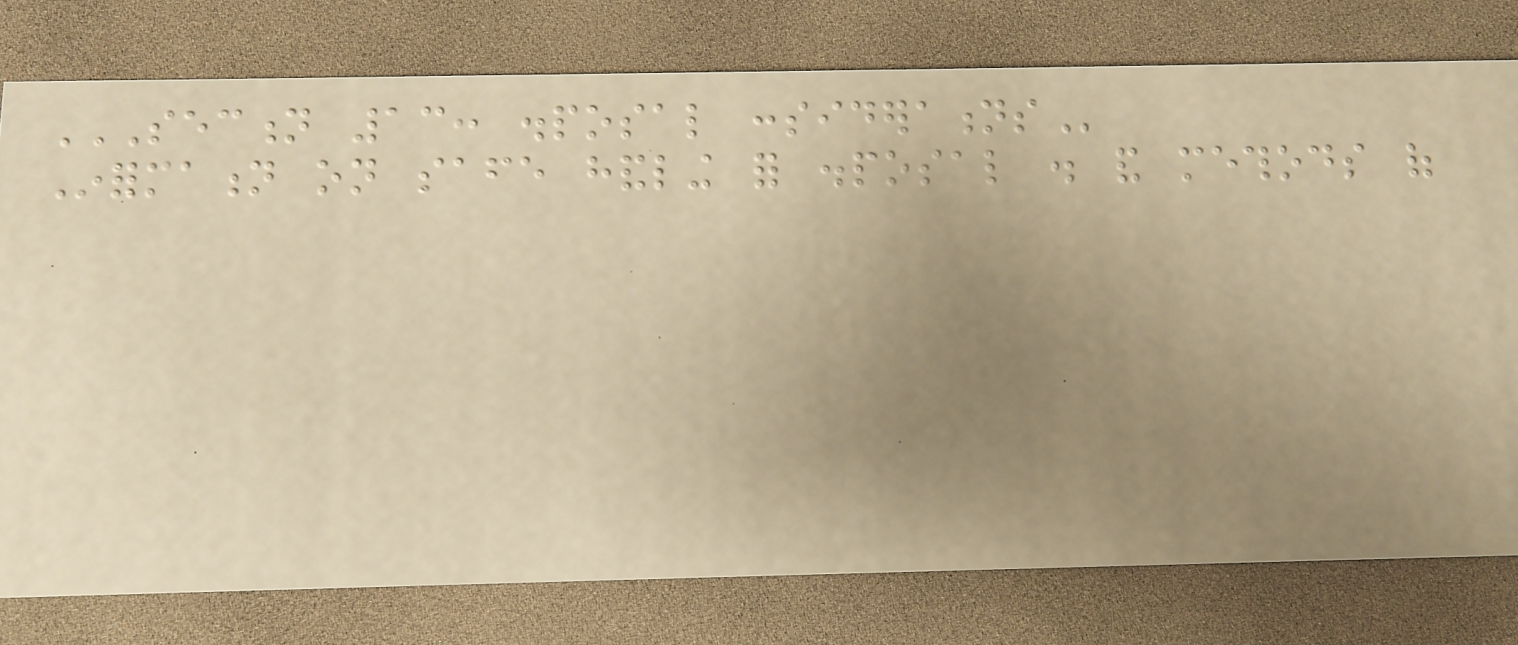SECTION 13: DISPOSAL CONSIDERATIONS
Information on safe handling for disposal . and methods of
